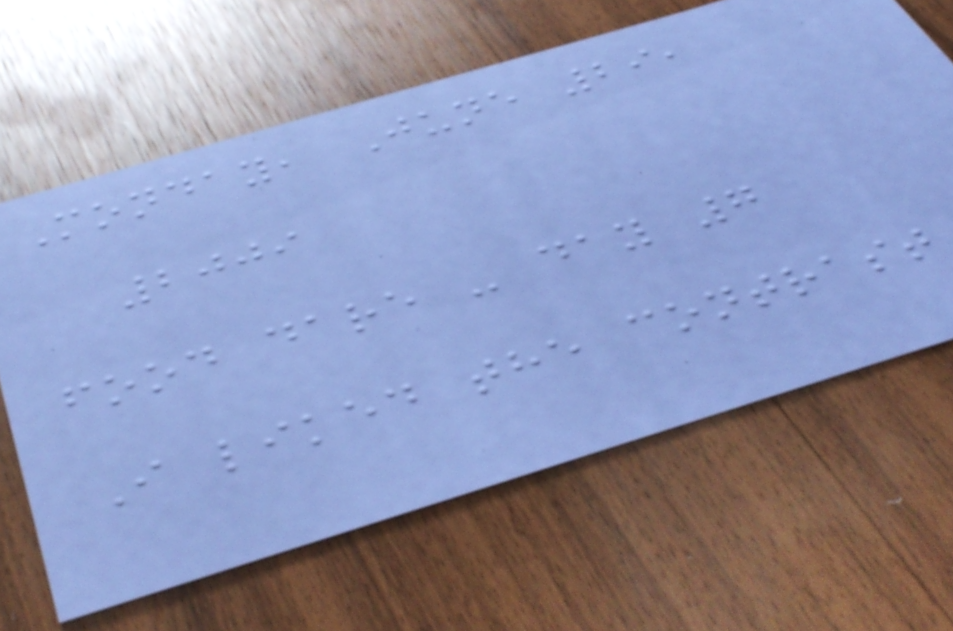Monday, June 29,
2009
food dare - day 7
I liked the contrast
